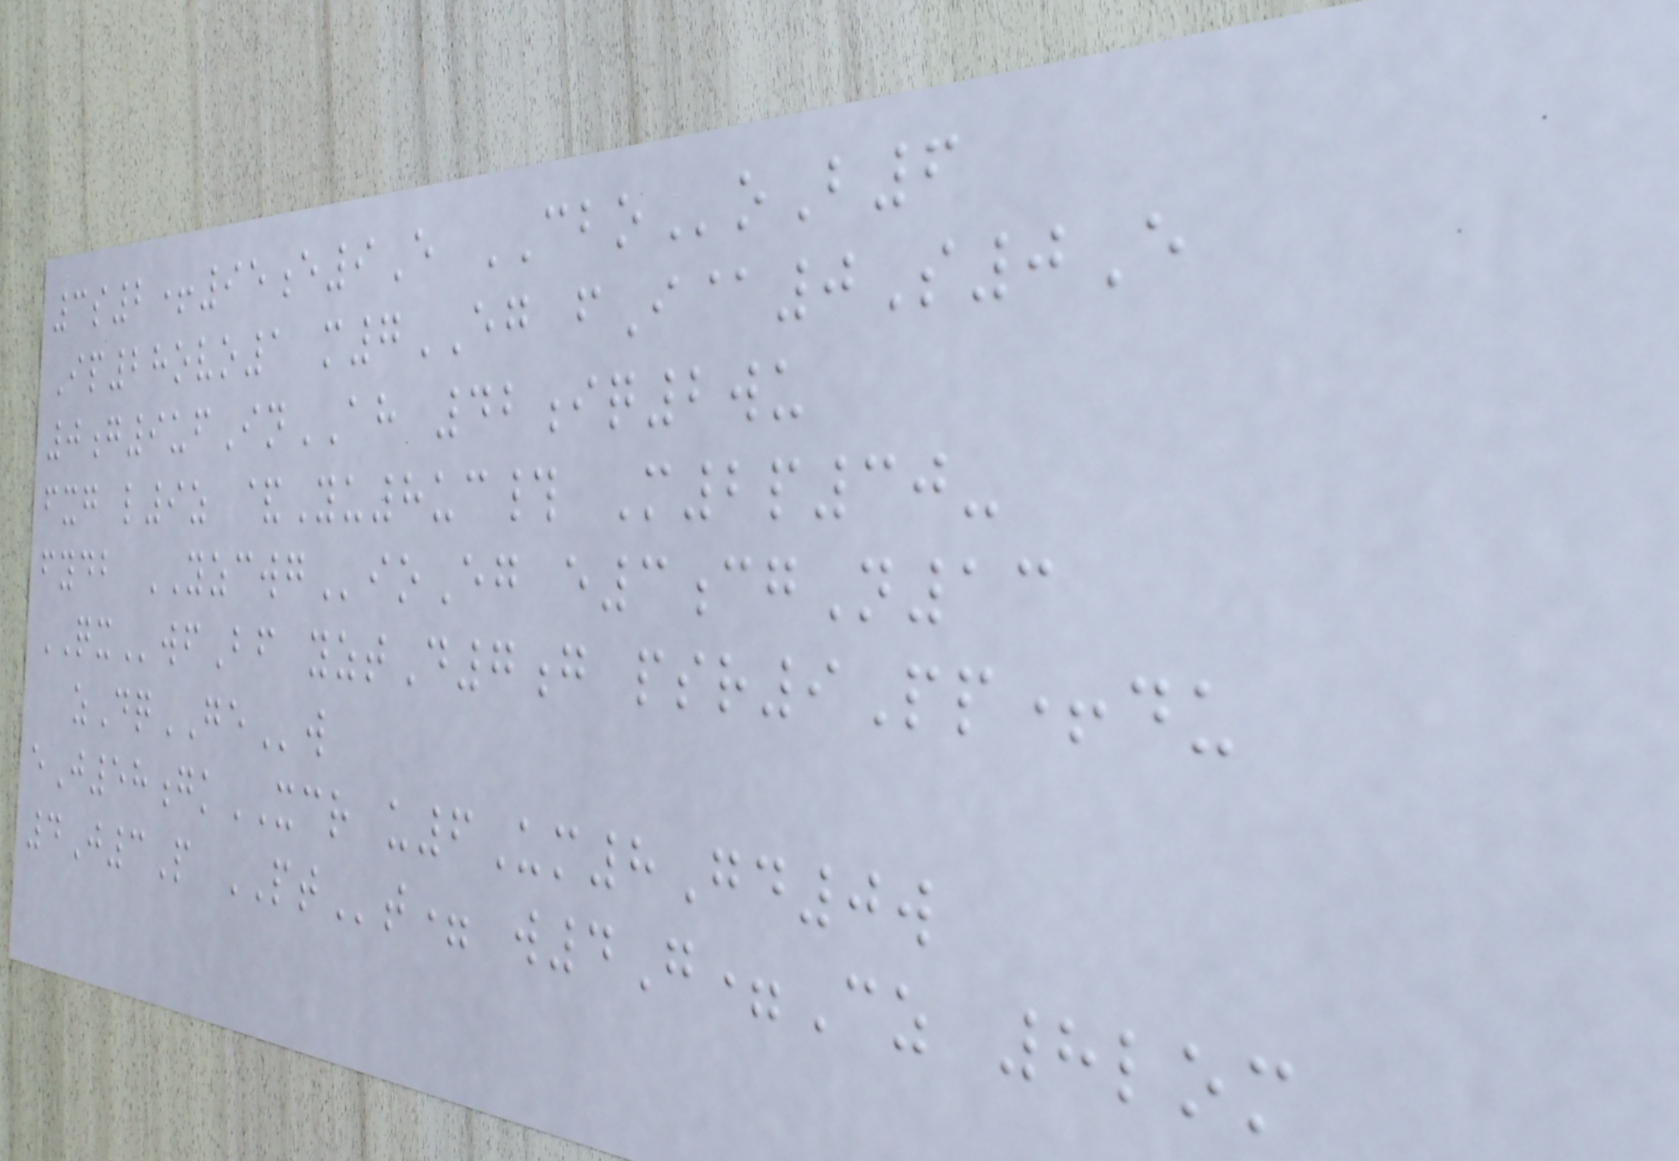3s2+95e9E CBOoB6
Ip28ovo1 m7EG fI@0S0E
0g9ufInAH 42iq2wu
fxg l9z &Yu8uc# M2p30-
fydb YZCWGioEg e3cgN13
QXwfBf yztD7g psr9Pp+du
zDqGEw
eJ58gkXCR u6Um8Gd0w
4J3P PTt= w4G=Cz 8lom
